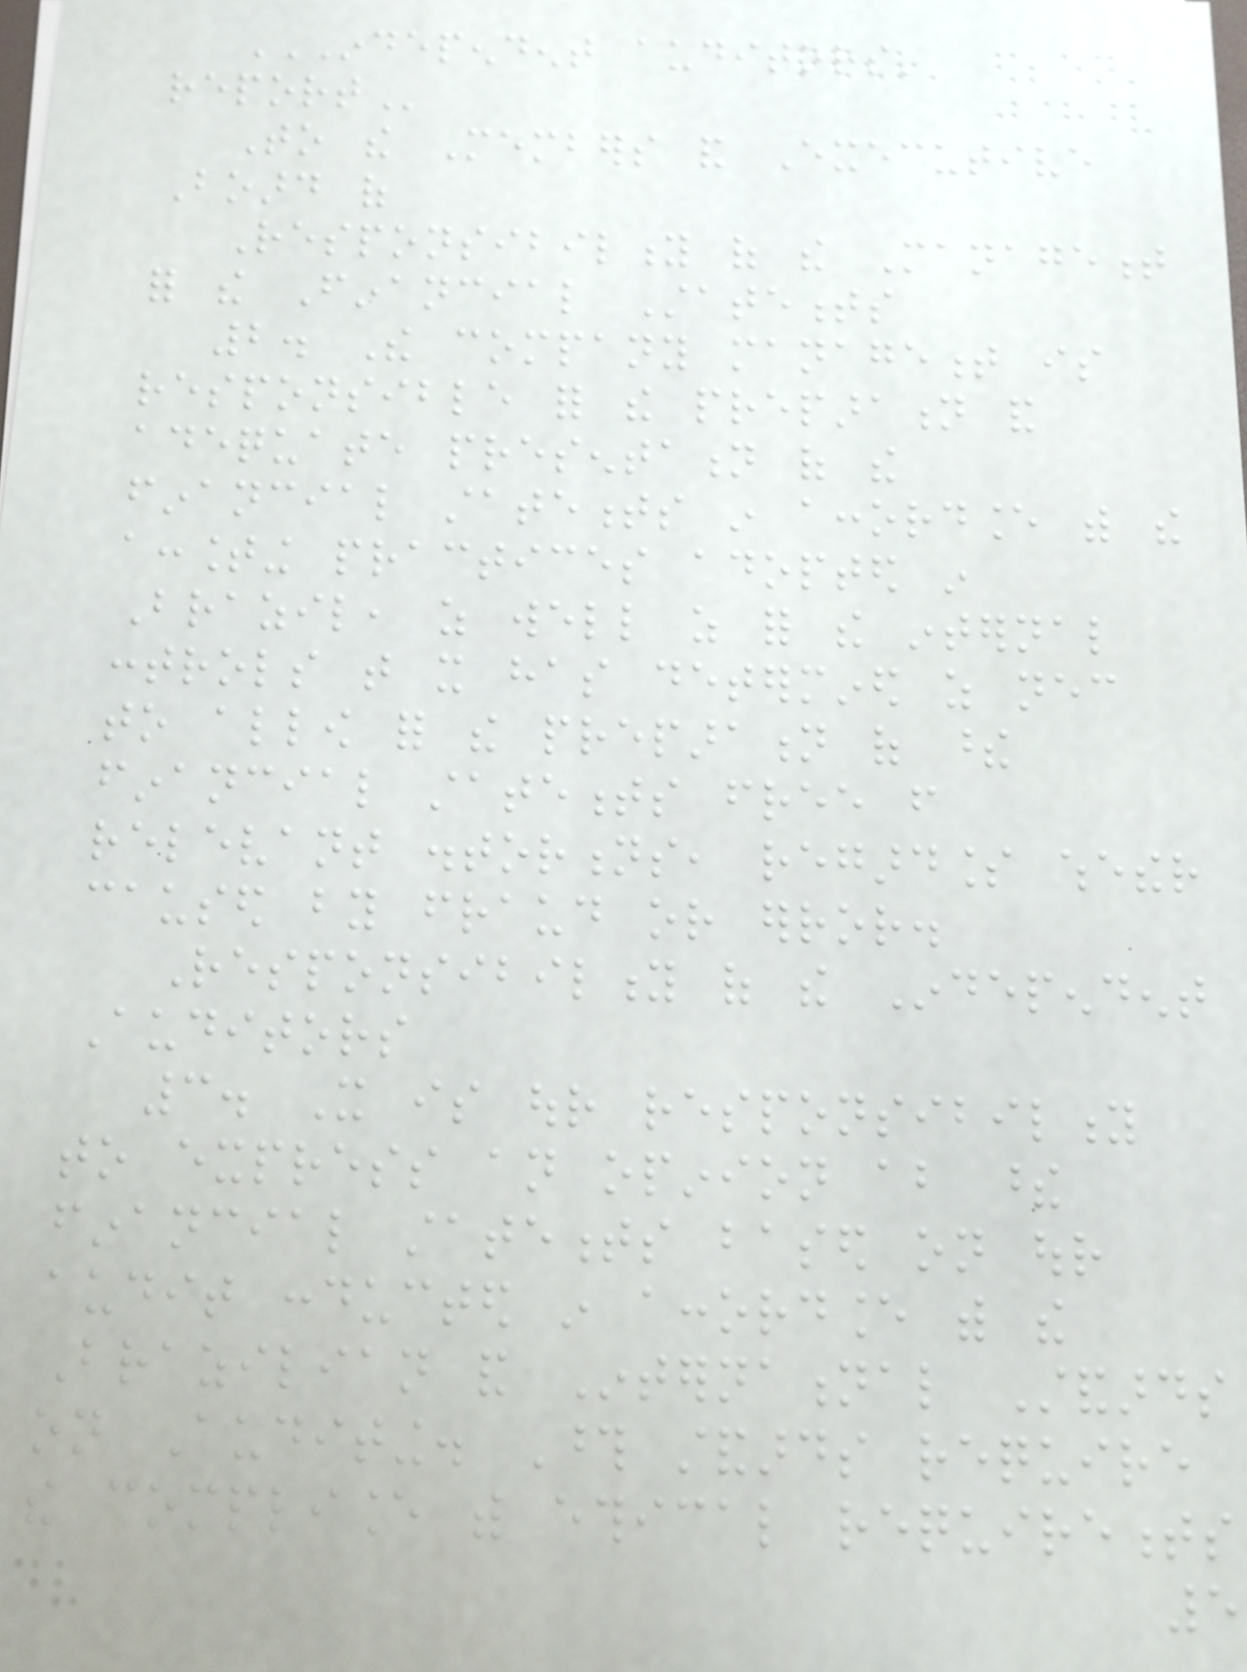INDEPENDENT AUDITORS'
REPORT
To the Members and Executive
Board of
Responsibility of the Management
for the Financial Statements
2. The company management is
responsible for the preparation and
adequate presentation of the
financial statements in accordance with the
accounting practices adopted in
Brazil, as well as for the internal
controls that it has determined as necessary
to allow for the preparation of these
financial statements free from
relevant distortions, regardless whether
caused by fraud or error.
Responsibility of the Independent
Auditors
3. It is our responsibility
to express an opinion about these
financial statements based on our
audit conducted in accordance with the
Brazilian and International Standards
on Auditing. Those standards require
the compliance with ethical requirements
5
